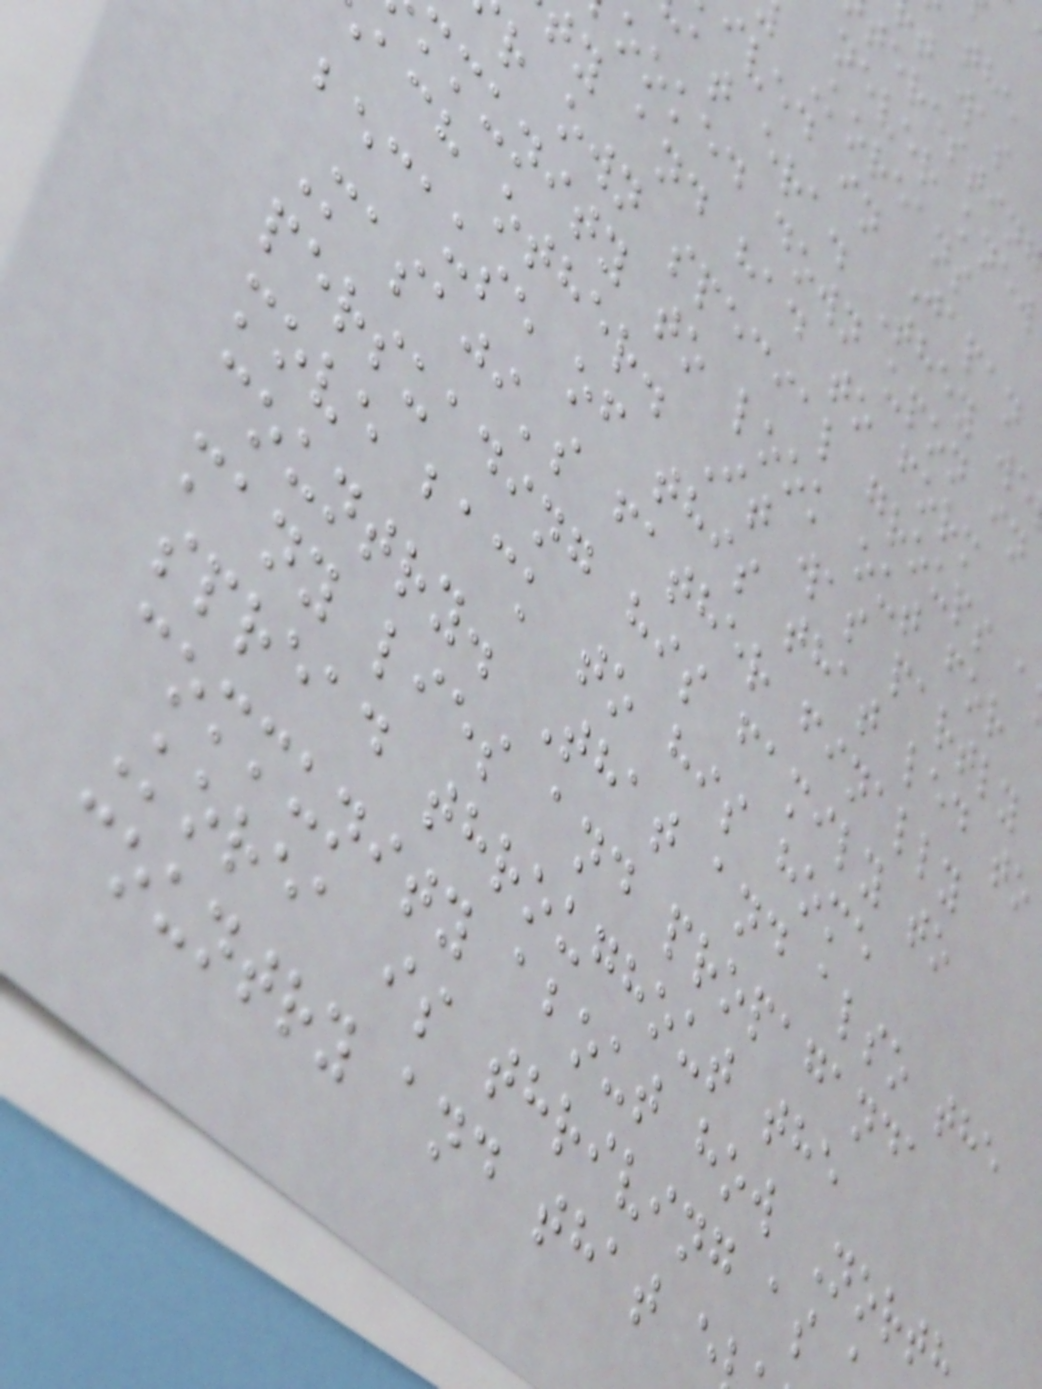never knew
Koreans
ived in Japan
at era. They we
ooked down upon in
y and had to form
r own special groups a
mmunity to look out for
ach other. It was partly
because of this that led to
Masaji's father finally
persuading his family to
move back to his home
country. That and also the
many lies and propaganda
spread throughout the
community about how Nort
Korea is thriving as
country and that e
